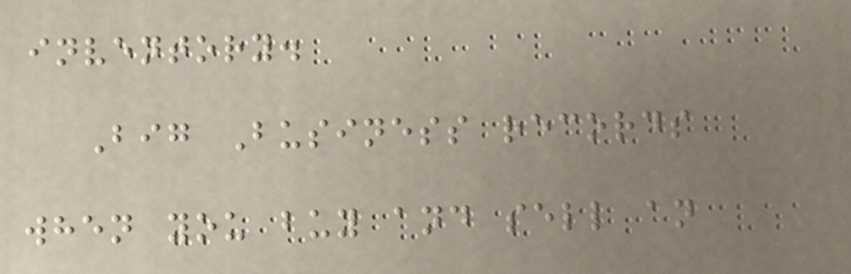inventory.
Big Business records
when you buy and sell an
